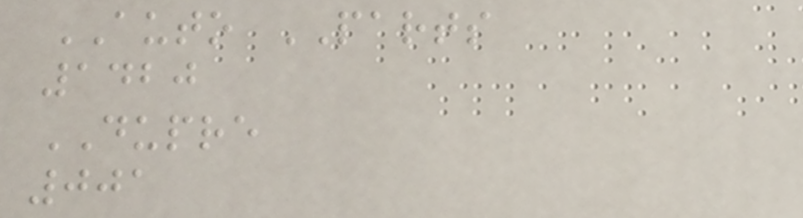AUTO PARTS
1420
DUPRE
001
